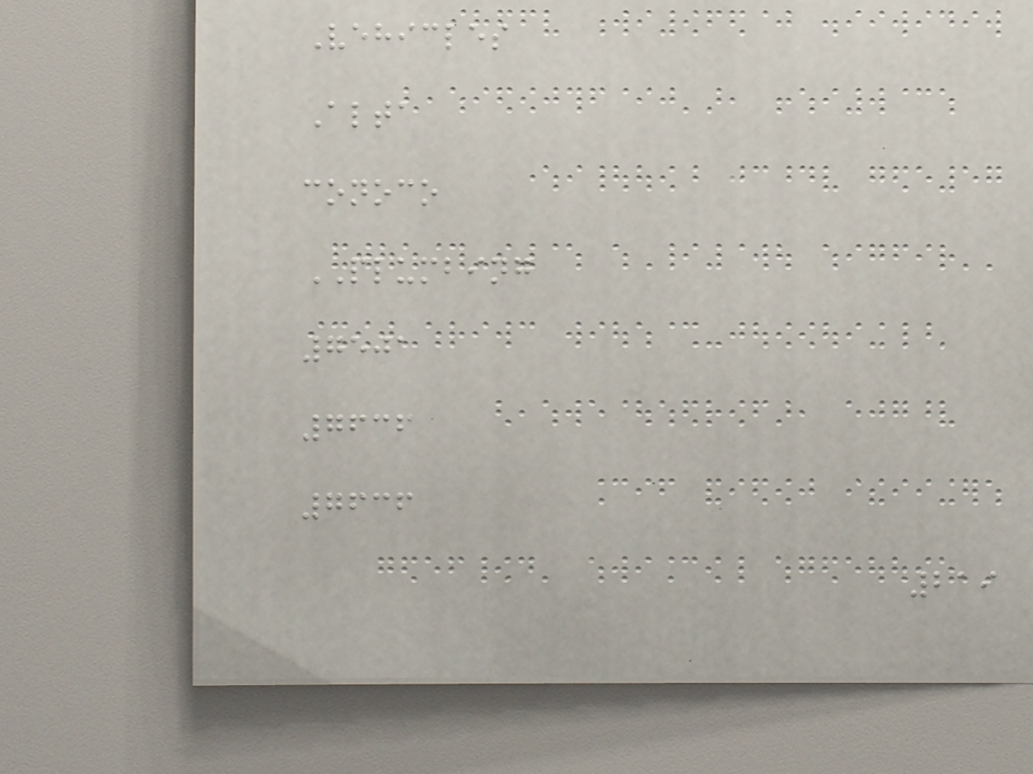Vehicles
Alta
conoco
PLUMBING
7501
7636
7636
219
